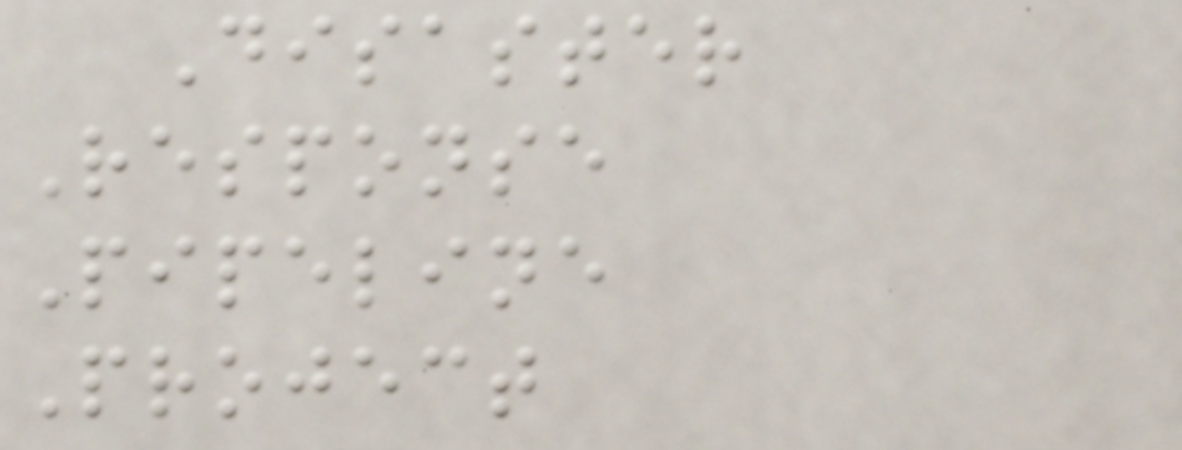Disaster
Response
Pipeline
Project
